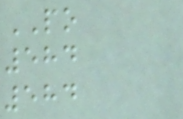PO
584
584
